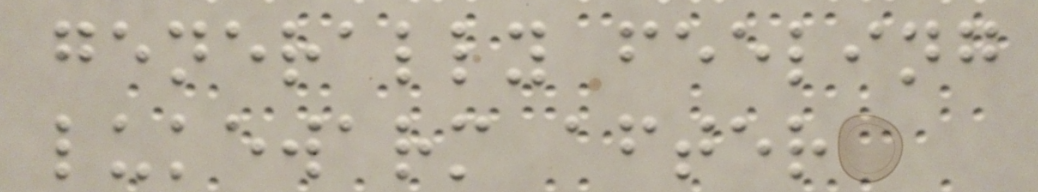generally feeling
lukewarm after
